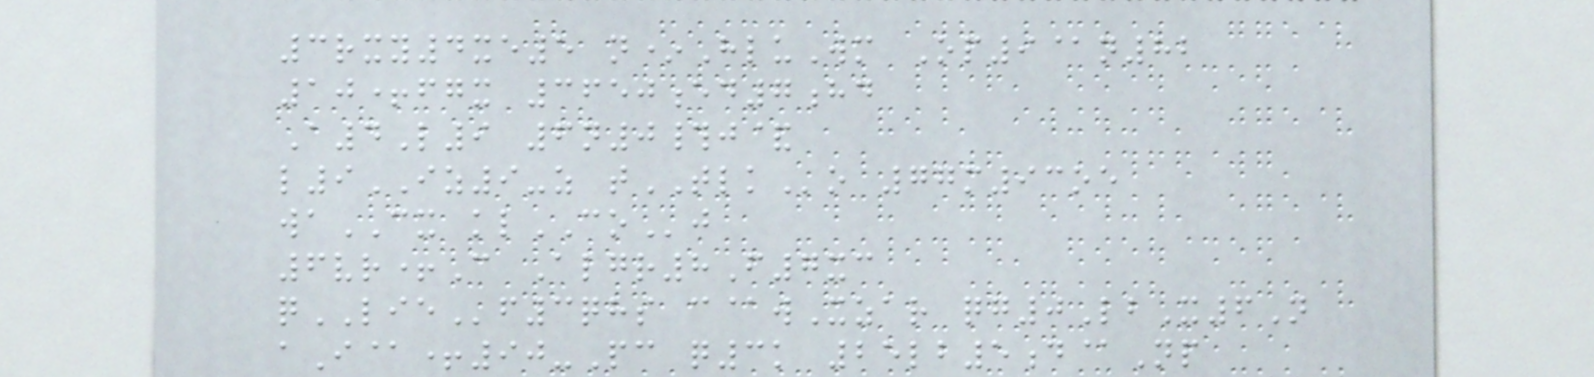3rxy4xe5 n*HluWm Op9@n82
10+fgx 3650ed7hd
A4L9 6n0#j&
l9IZ9-z tTLKo 77m93oe
waCX klCOj
6vr+C Algr8F7xc
qLIEf3qhs c@wXzar qg0LbX6N
aI@+90-Pc q3k 25lb5d@Np
